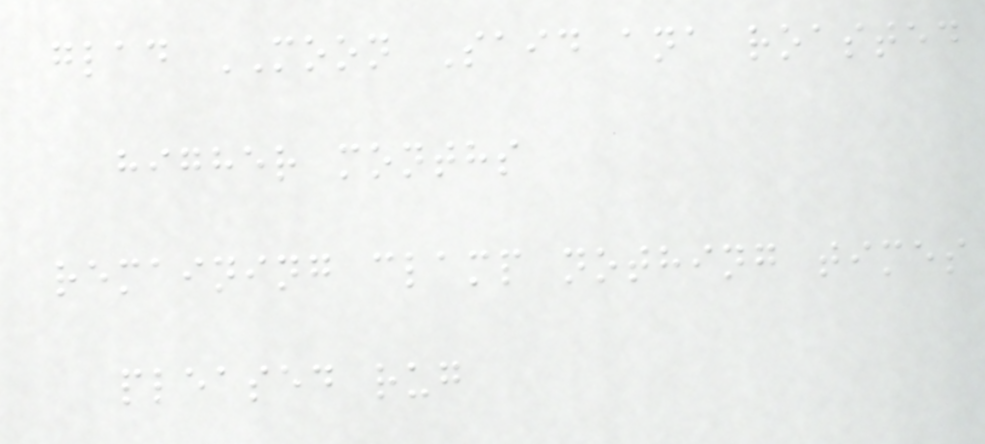glad MOON Said ana roasted
higher months
remaining clamp nothing times
pleased rug
